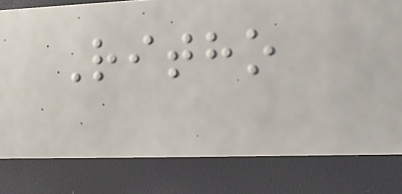Ritho
